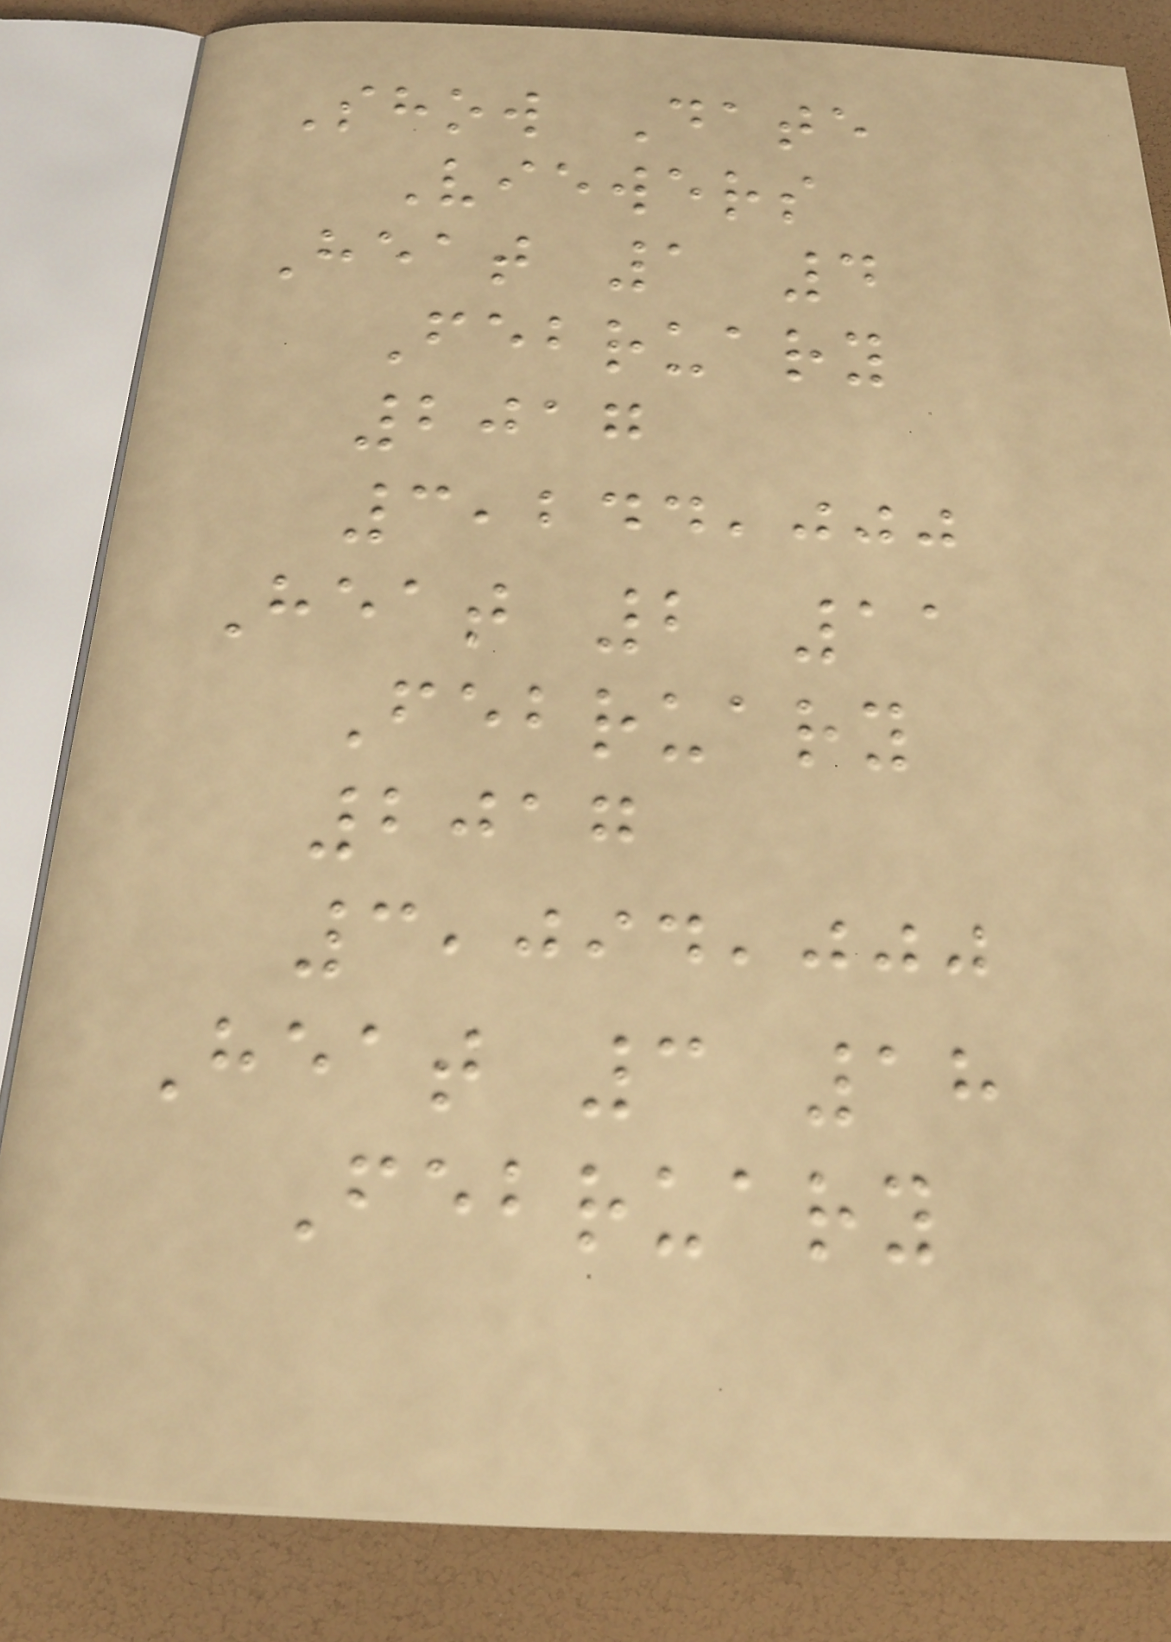Show Date
Viewers
Heat 1 4
February
2017
3,244,000
Heat 2 11
February
2017
3,094,000
Heat 3 18
February
